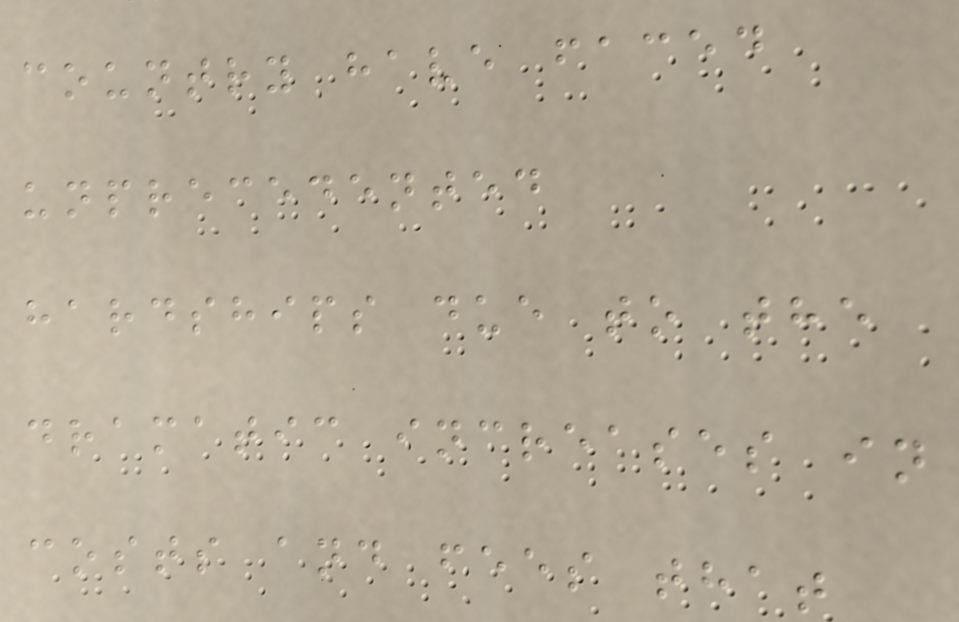country have faced
unprecedented
hardships due to the
dramatic increases in
costs and fees that
